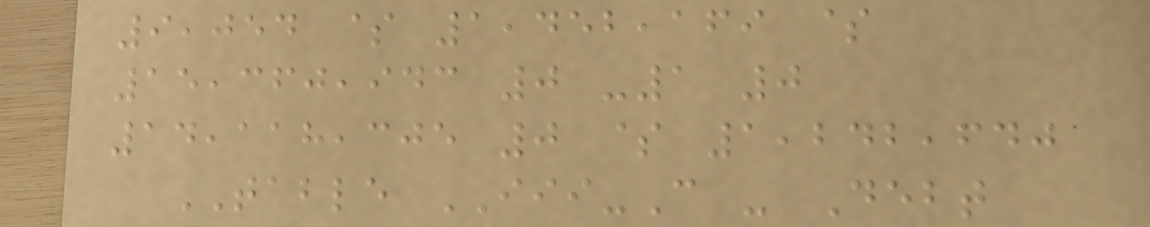9,054 $ 1,452,169 $
15,360,943 0 -1 0
14,118,305 0 $ 1,242,640
TABLE III-C - Debt
